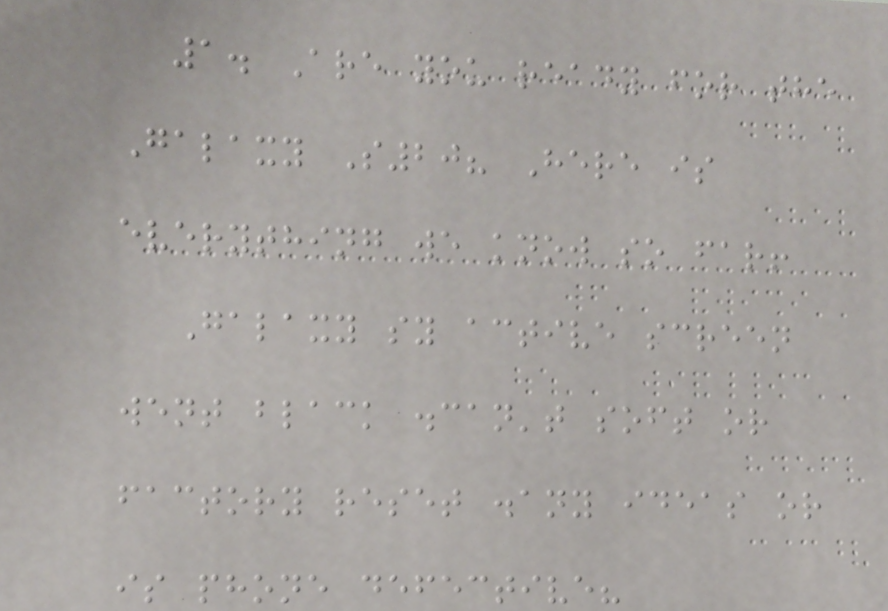1. Are you ready for the
Galaxy S20? Here is
everything we know so far!
Galaxy sy active screen
went black .can't soft or
factory reset .any ideas or
is phone defective?
